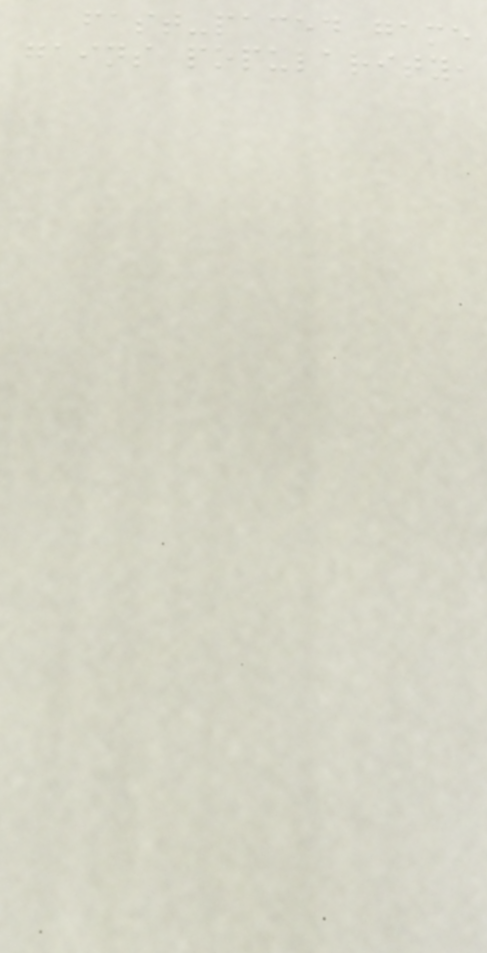fast-paced game
gains popularity,
